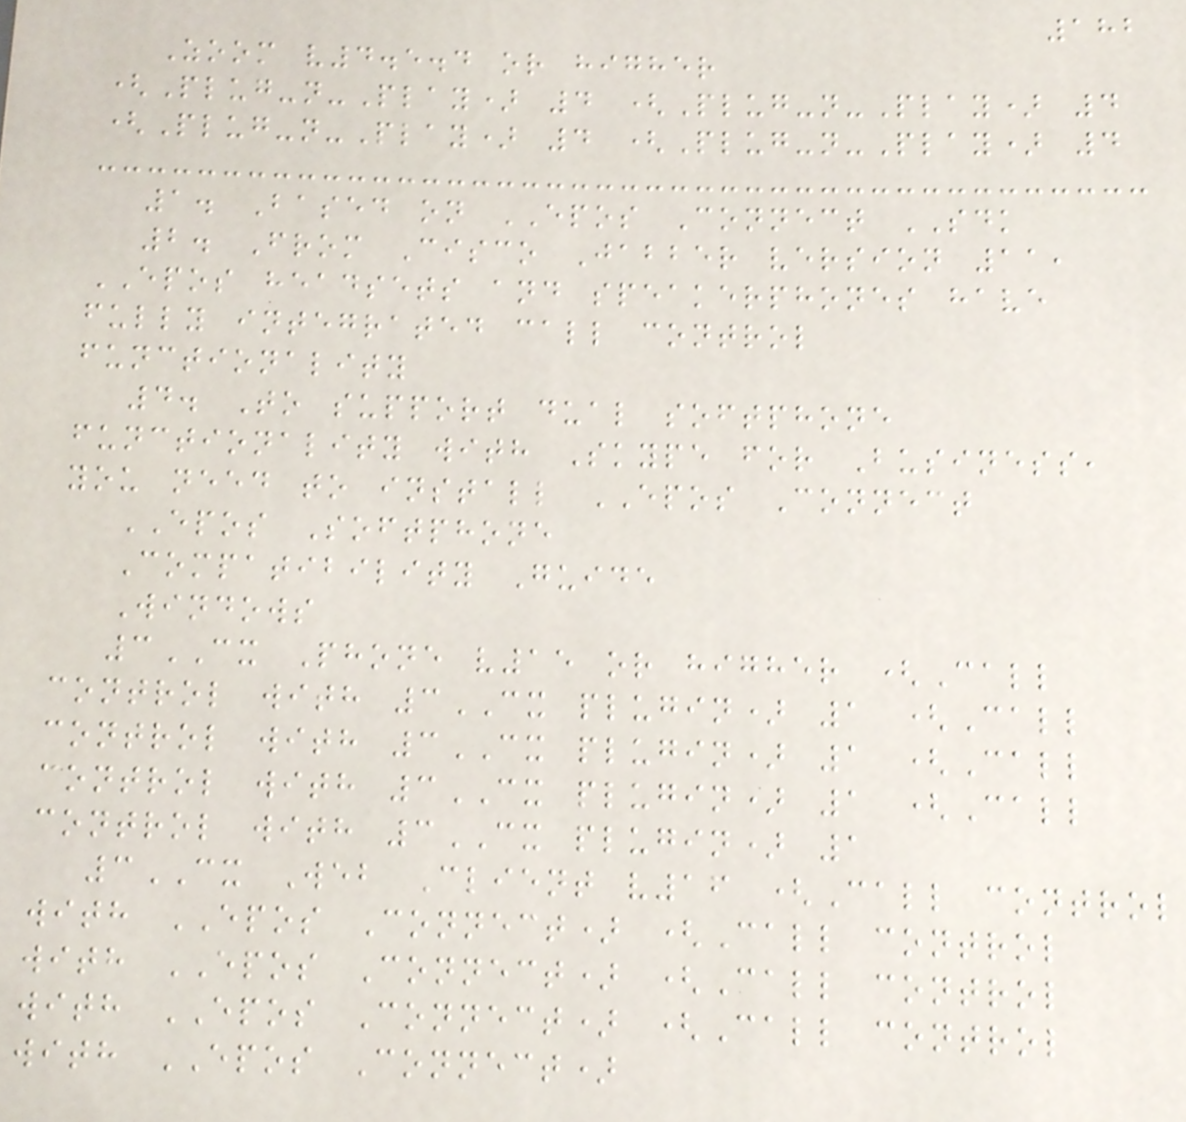182
Zoom v4.5.4 or higher
(Plug-n-Play) 4 (Plug-n-Play) 4
(Plug-n-Play) 4 (Plug-n-Play) 4
1. Based on EPOS Connect SDK
2. From Cisco Jabber version 11,
EPOS headsets and speakerphones have
fully integrated call control
functionality
4. To support dual softphone
functionality with Skype for Business,
you need to install EPOS Connect
EPOS Softphone
Compatibility Guide
Windows
3CX Phone v15 or higher (Call
control with 3CX plugin) 1 (Call
control with 3CX plugin) 1 (Call
control with 3CX plugin) 1 (Call
control with 3CX plugin) 1
3CX Web Client v16 (Call control
with EPOS Connect) (Call control
with EPOS Connect) (Call control
with EPOS Connect) (Call control
with EPOS Connect)
